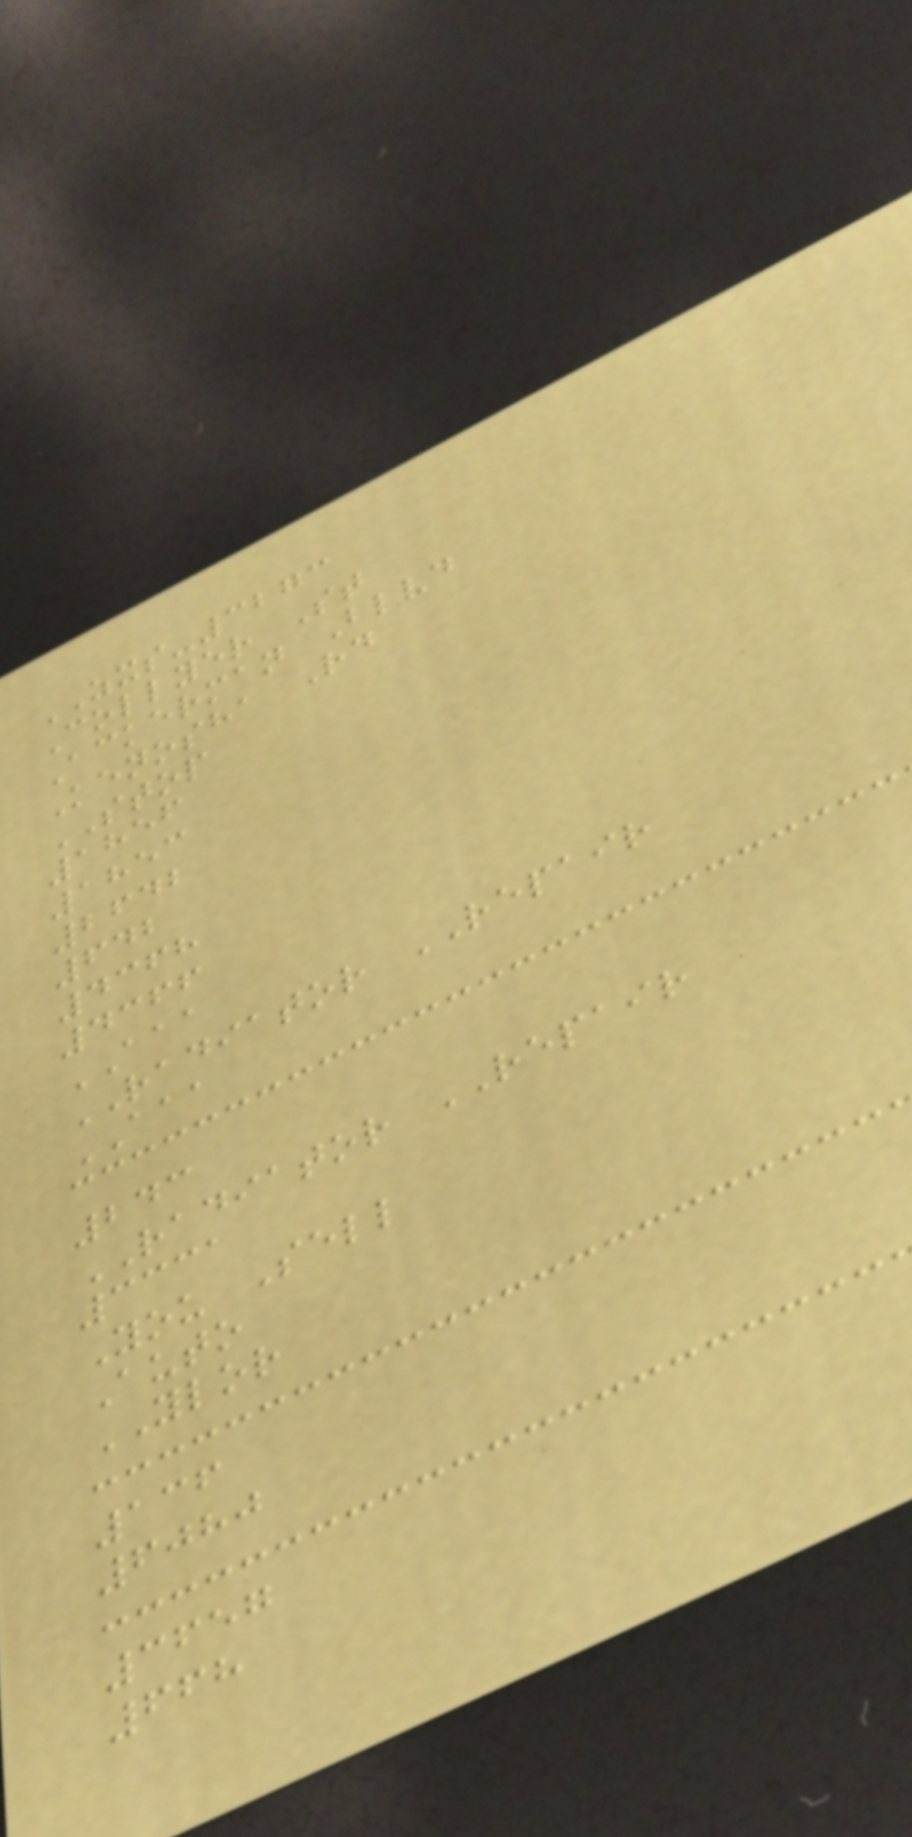ZXS-3273
Collyer St
Ackerman Blvd
Kenosha Rd
STOP
1856
1853
2642
642
4368
4366
AAA
RADIATOR REPAIR
AAA
243
RADIATOR REPAIR
3331
You Sell
Auto
YLOR
136
6080
3657
668
